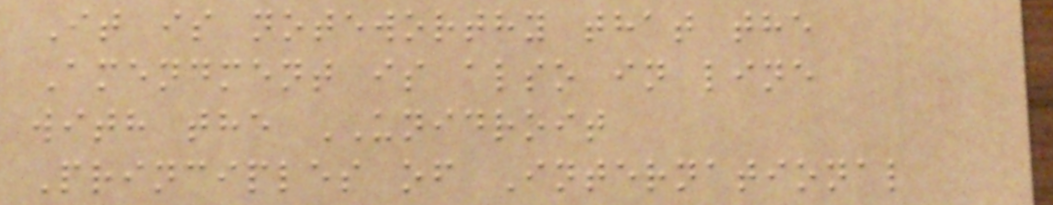It is noteworthy that the
Amendment is also in line
with the UNIDROIT
Principles of International
